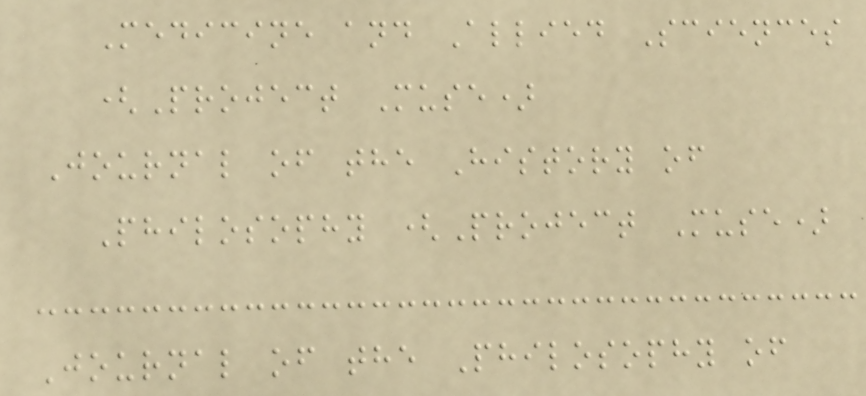Medicine and Allied Sciences
(Project Muse)
Journal of the History of
Philosophy (Project Muse)
Journal of the Philosophy of
